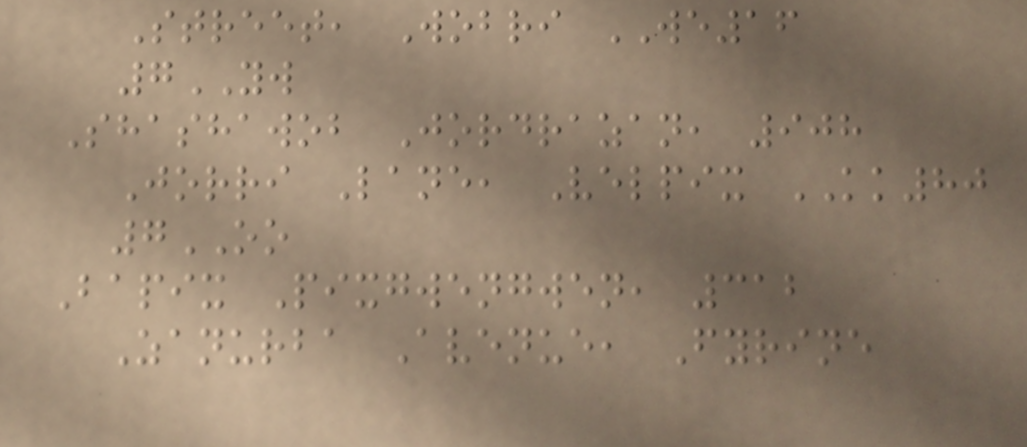Street, Wobri WE16
7YW
Shashawob Jordrazan, 908
Jorri Lane, Velpix KK80
7OO
Bapix Pixgwengwen, 312
Zanurba Avenue, Fyrine
